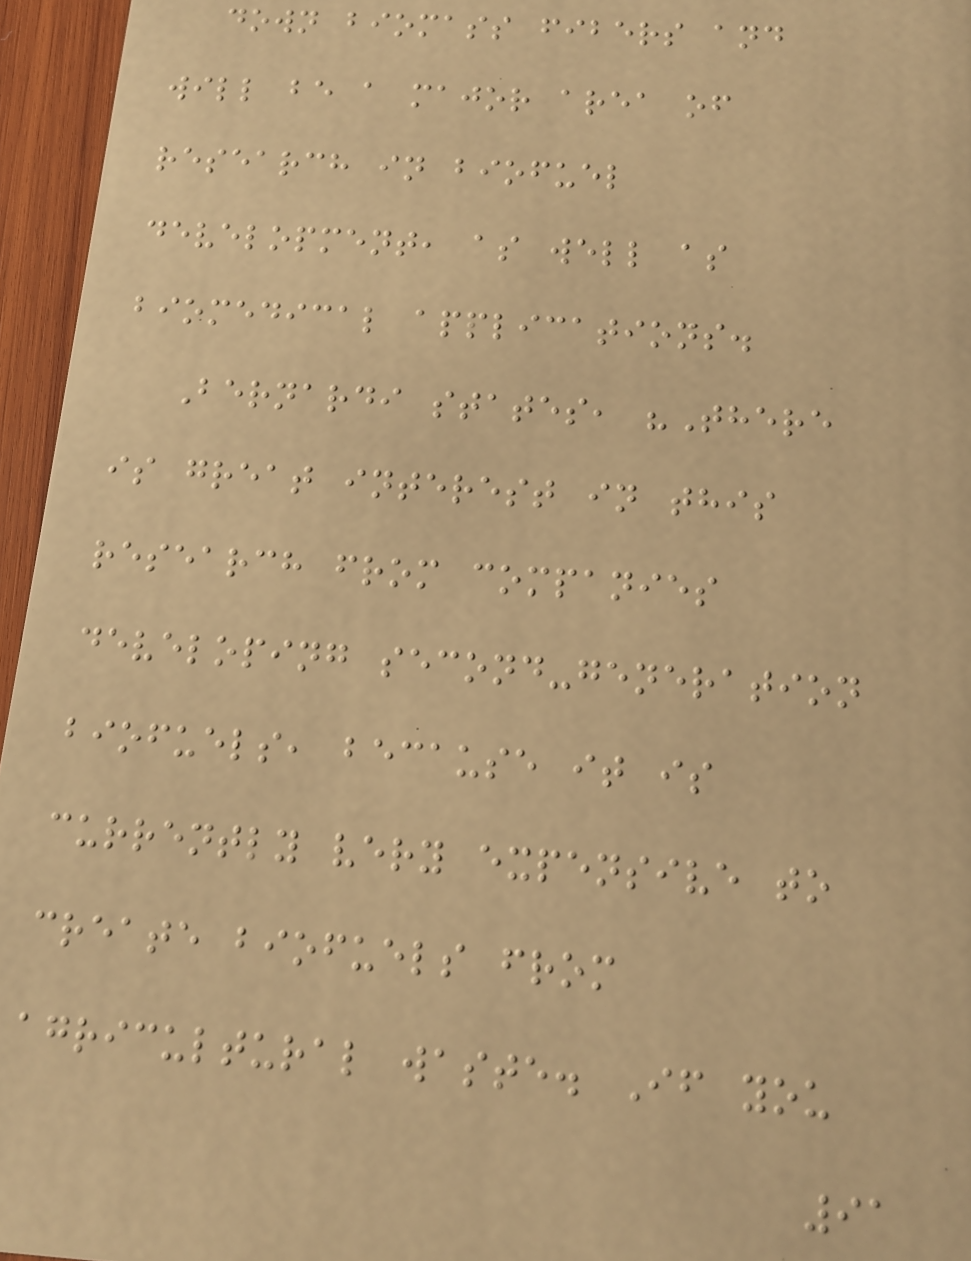down biomass fibers and
will be a major area of
research in biofuel
development, as well as
biomedical applications.
Bernardi states, "There
is great interest in this
research from companies
developing second-generation
biofuels, because it is
currently very expensive to
create biofuels from
agricultural waste. If you
91
